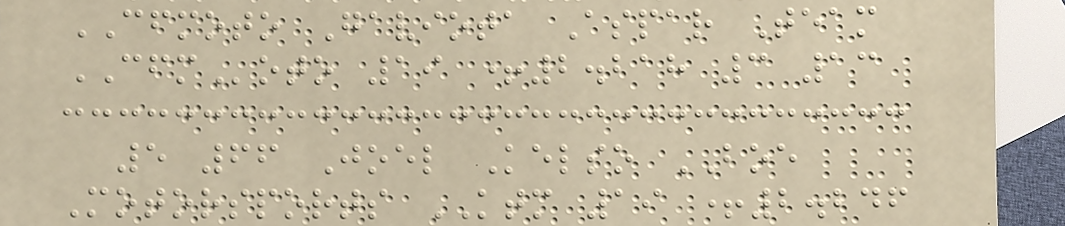CFMOTO Gaviota Aspar Team
CFMoto 19 +2.218 3 13
5 66 Joel Kelso BOE
Motorsports KTM 19 +2.246
